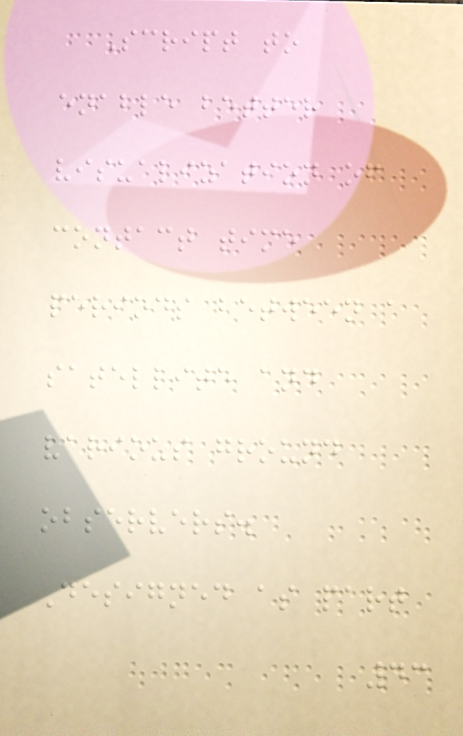Script to
enable better
visualization of
contact time
periods between a
satellite and
various ground
observers.
Designed as part
43
